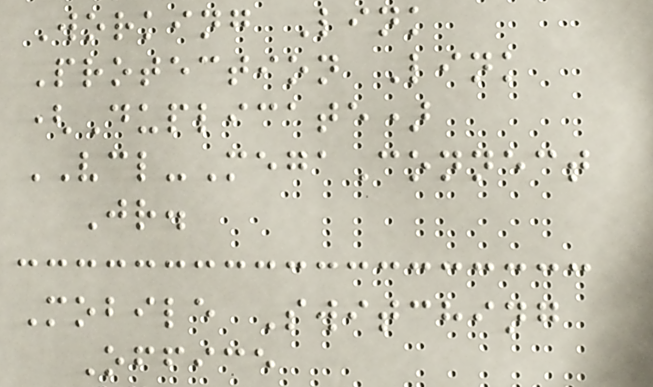Working Link
Protection Link
(Duplicate)
VCL-MegaConnect
Jr.
Mobile Switching
Office
